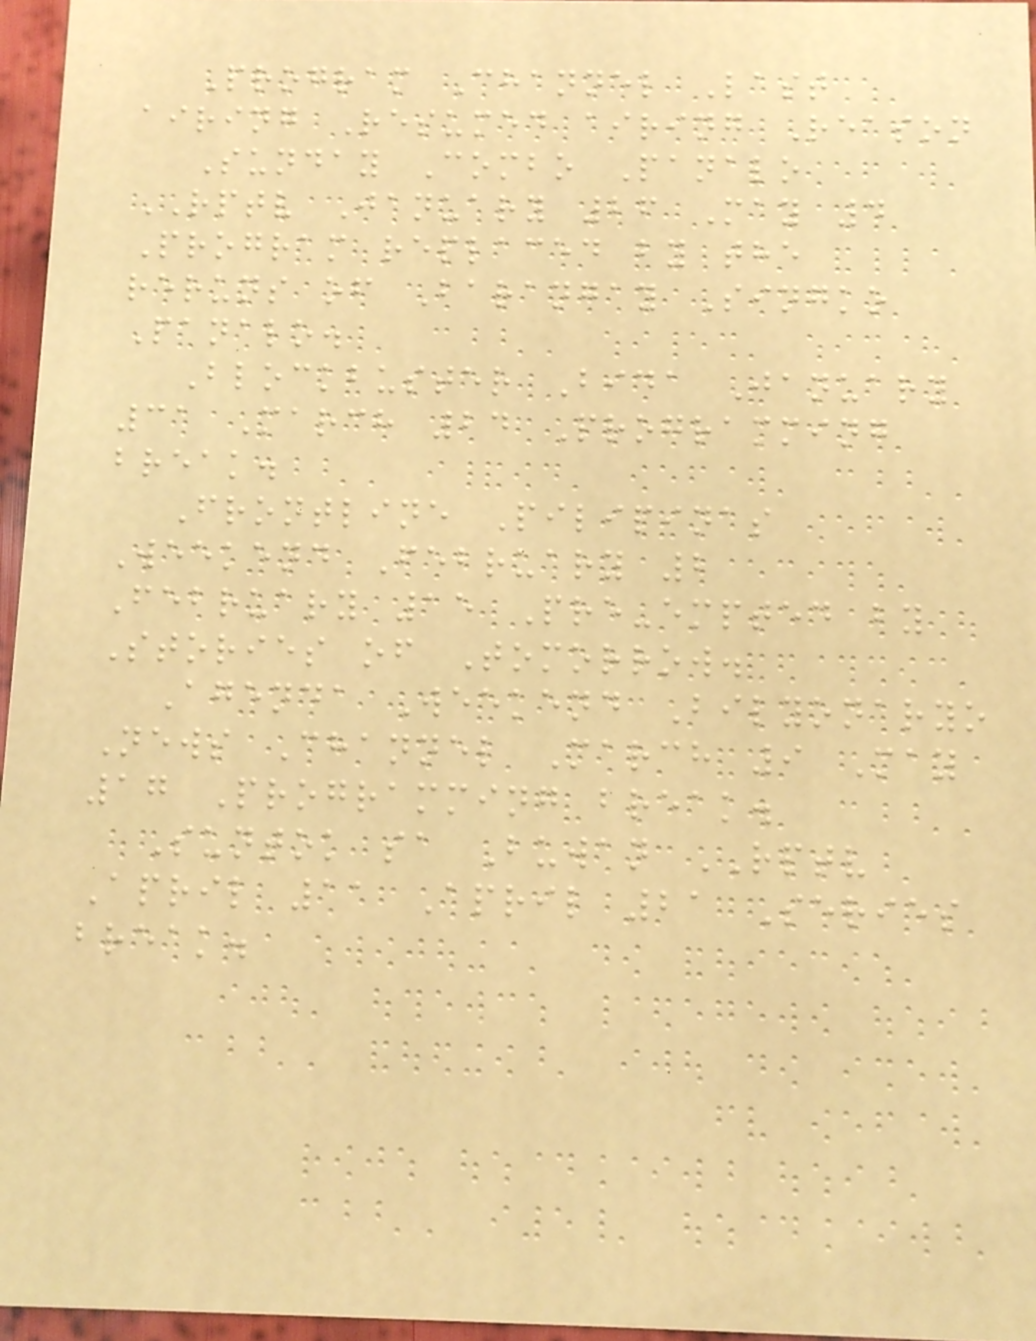Program Channel Last
airing Resumed airing Reason
Sunday Combo Panalo
RPTV January 26 May 4
Program replaced by the
reruns of Barangay Singko
Panalo.
Blockbuster Bida January
31 March 24 Programming
break.
Frontline Pilipinas
Weekend February 2
February 15 Pre-empted by
Stories of Tomorrow.
Agenda Weekend Bilyonaryo
News Channel March 9 May
17 Programming break.
Suntok sa Buwan RPTV
April 11 April 21 Series
break.
